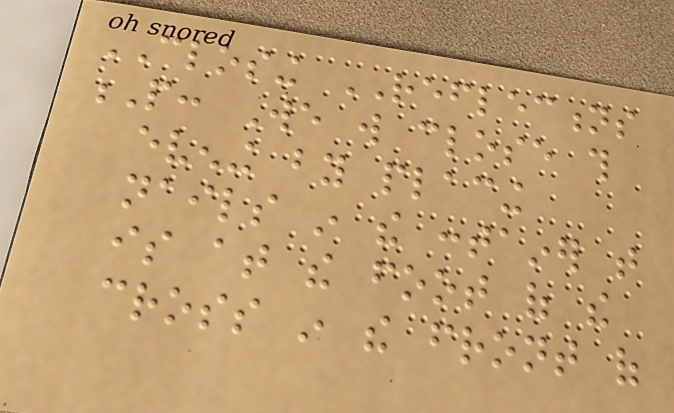CLOSING REFLECTIONS
P: We will close this
evening by placing
nails in the container that
is at the foot of the
cross in the front of
